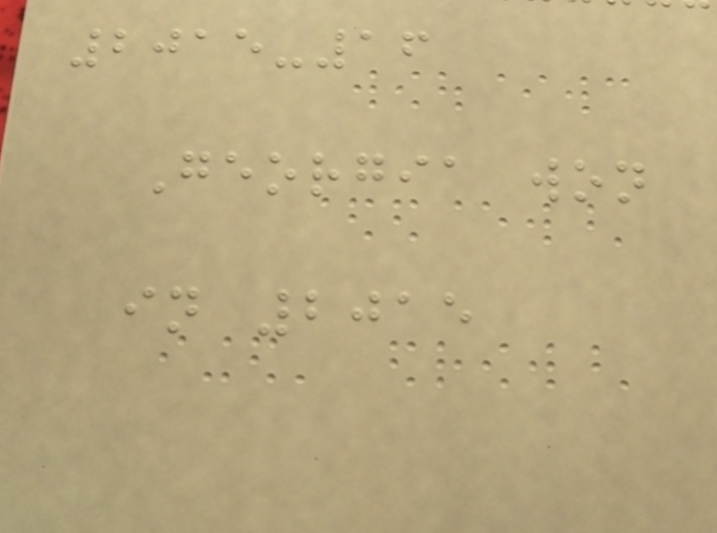2015-16
Georgia won
in 2015
